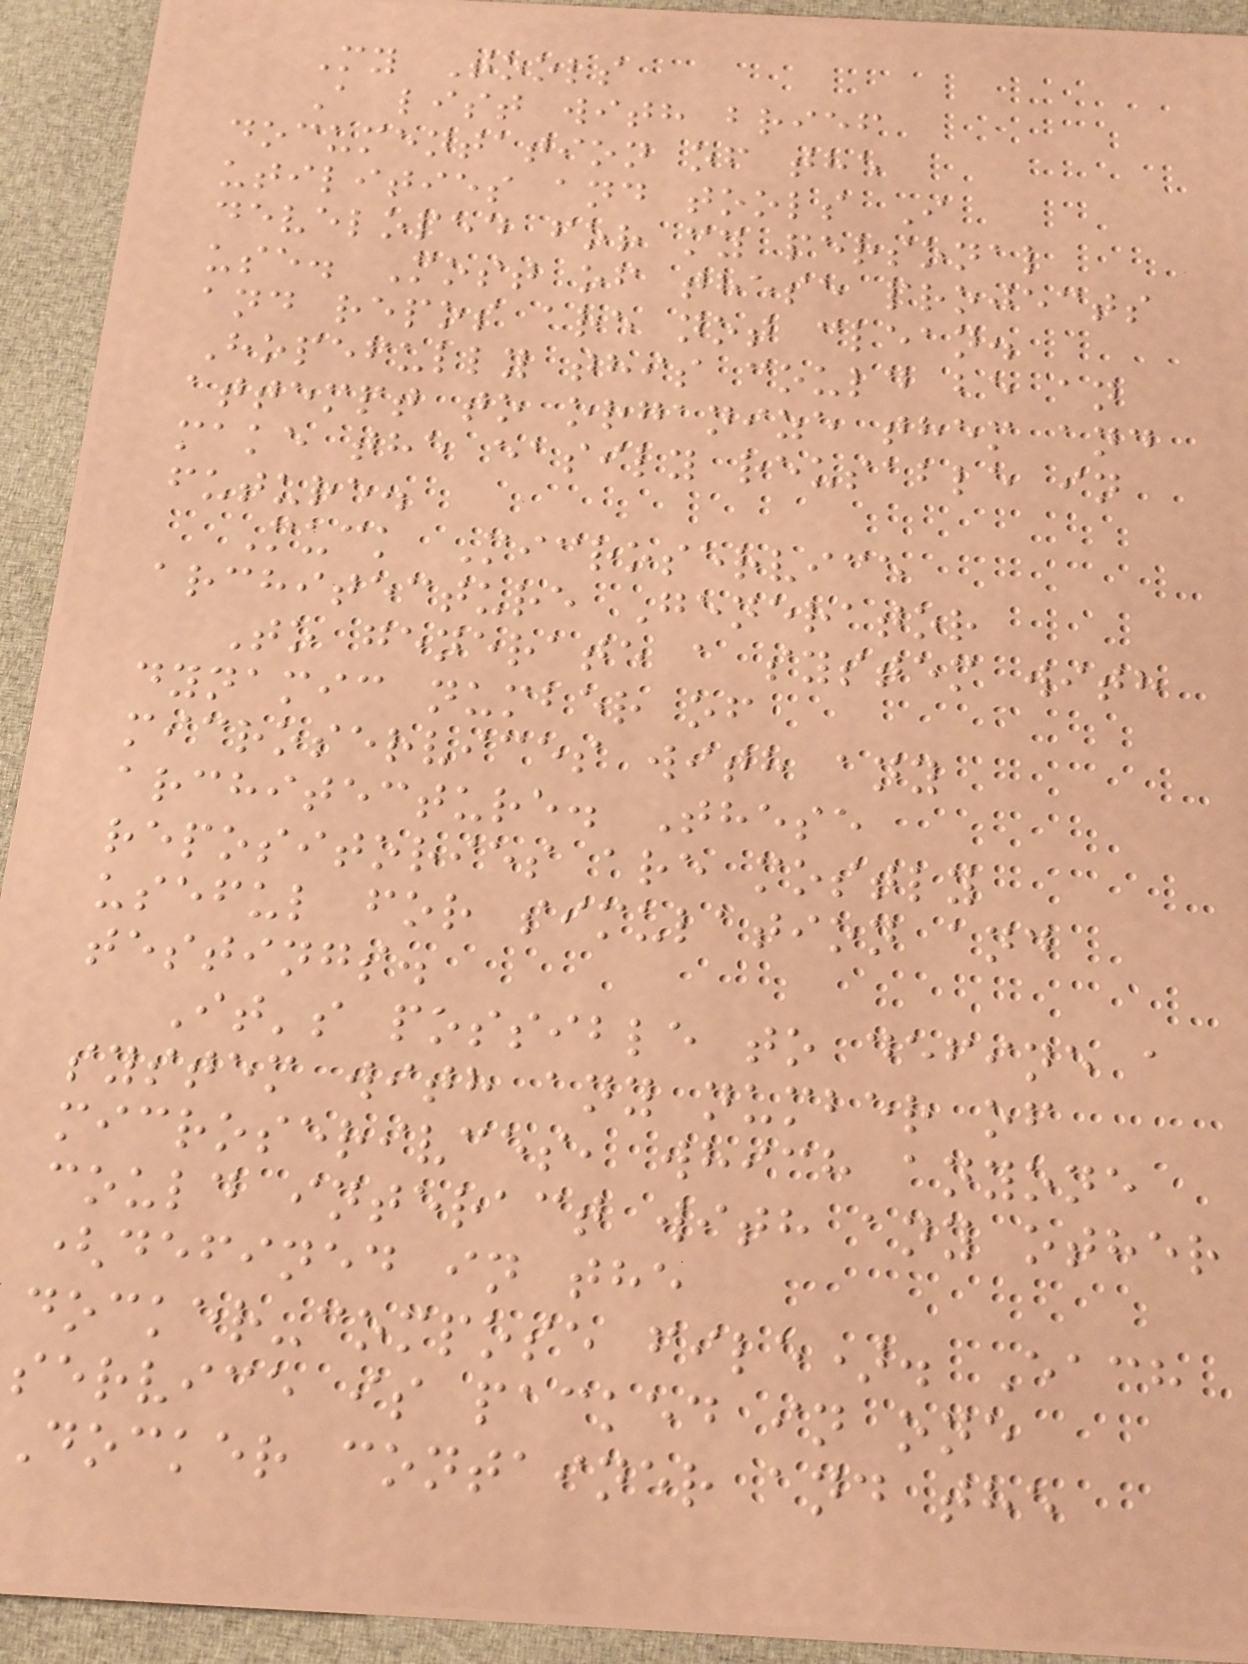My Tools
A list with brief
documentation of the
utilities and tools I
developed for my personal
use. Most of these projects
and repos are not clean.
Hopefully this could be an
attempt to organize them and
make the easily reusable in
future.
Muck Microservice
architecture Generator
To generate a system with
dynamic number of
microservices with any
architecture. These
repositories are mostly
useful for simulation and
testings.
It's possible to define a
system with any number of
microserivces, which anyone
could interact with any other
(defined in the
docker-compose file). Each
service is packed in one
docker container and the
